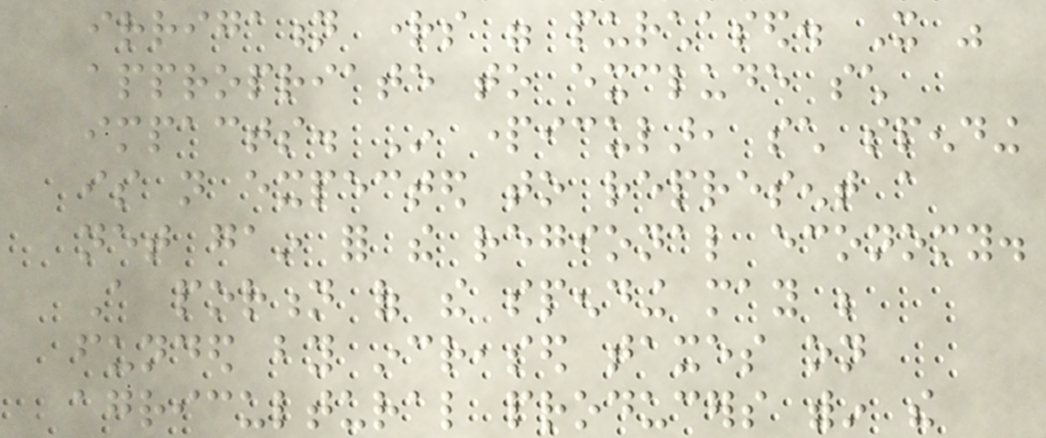irrigation rights were purchased. It was
appropriate to exclude such
impacts. In particular, such spending
is not expected to represent a
net gain for the regional economy.
A portion of the spending may be
funded by increased taxes on
agricultural producers within the
